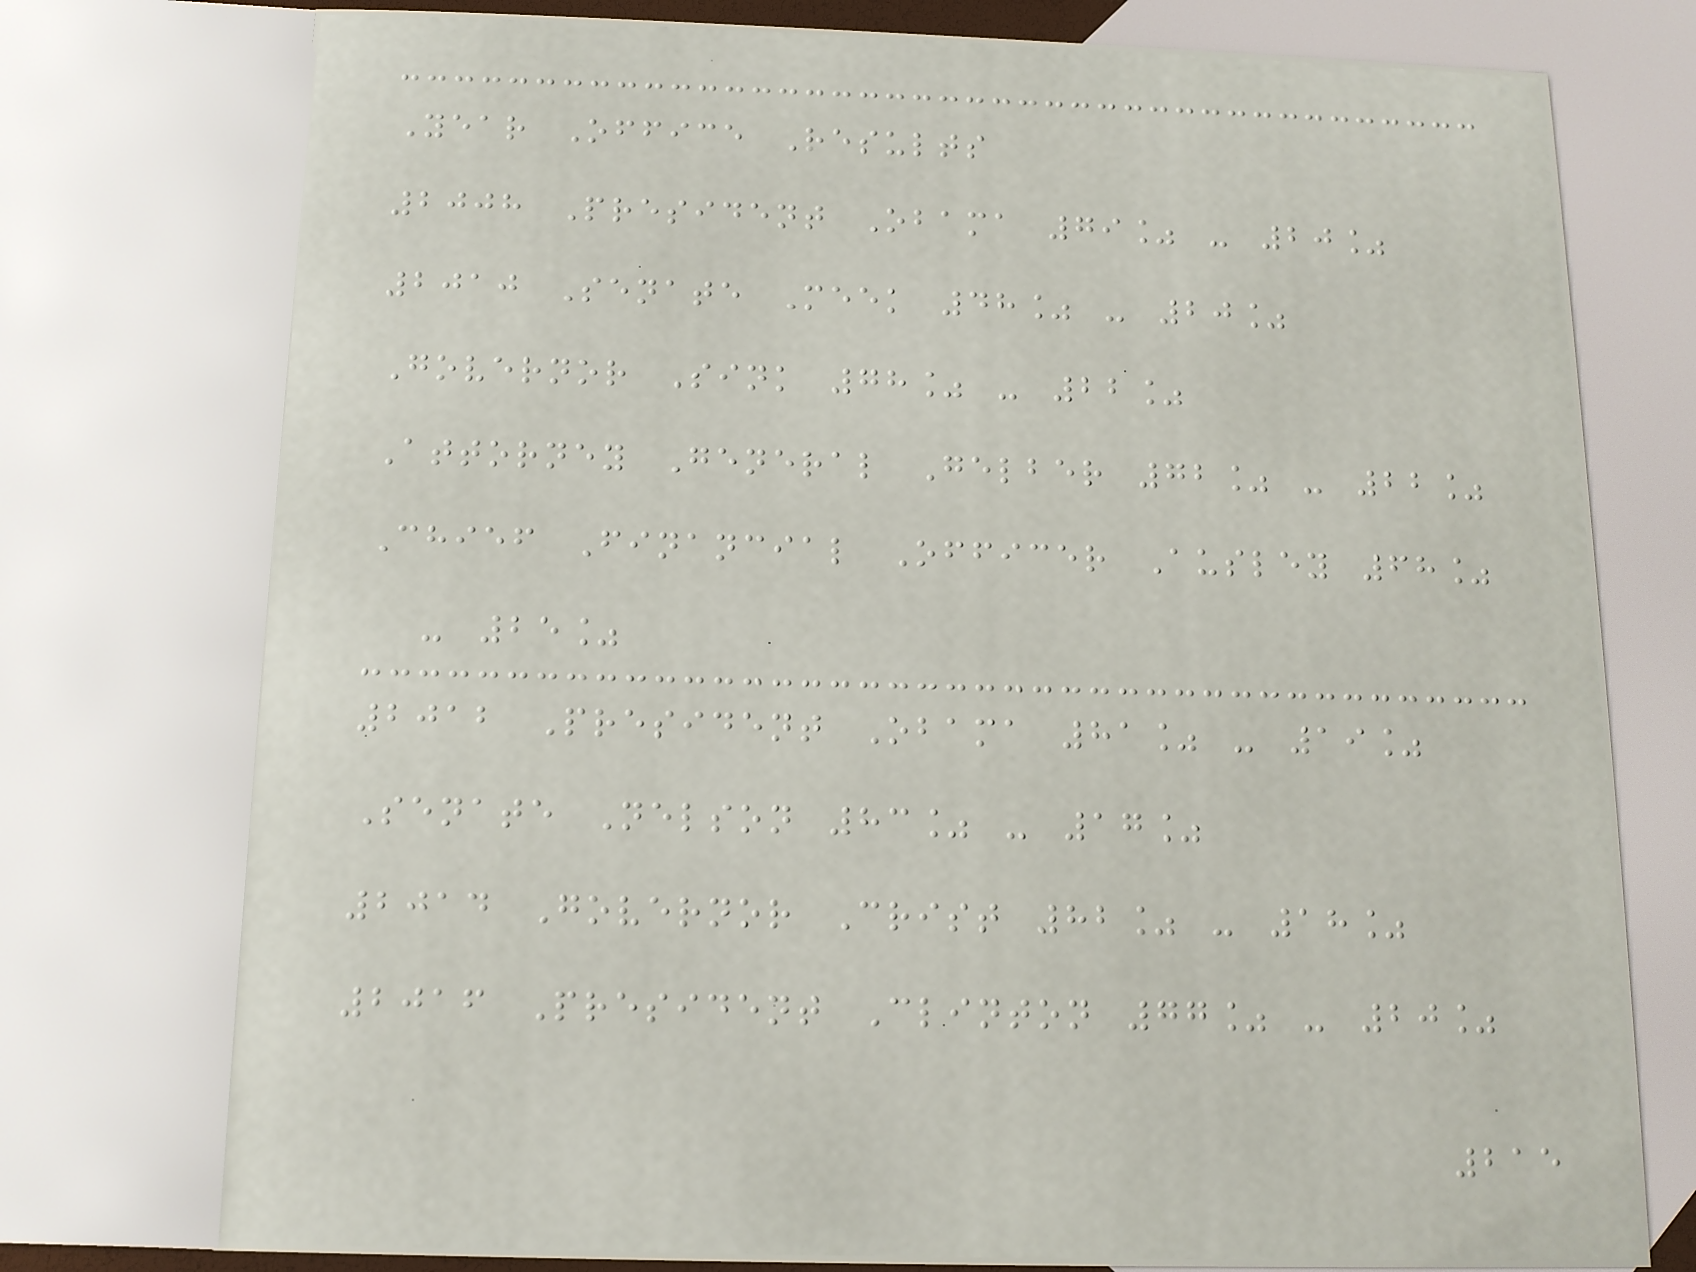Year Office Results
2008 President Obama 79% - 20%
2010 Senate Meek 48% - 20%
Governor Sink 78% - 22%
Attorney General Gelber 72% - 22%
Chief Financial Officer Ausley 68%
- 25%
2012 President Obama 81% - 19%
Senate Nelson 83% - 17%
2014 Governor Crist 82% - 18%
2016 President Clinton 77% - 20%
215
